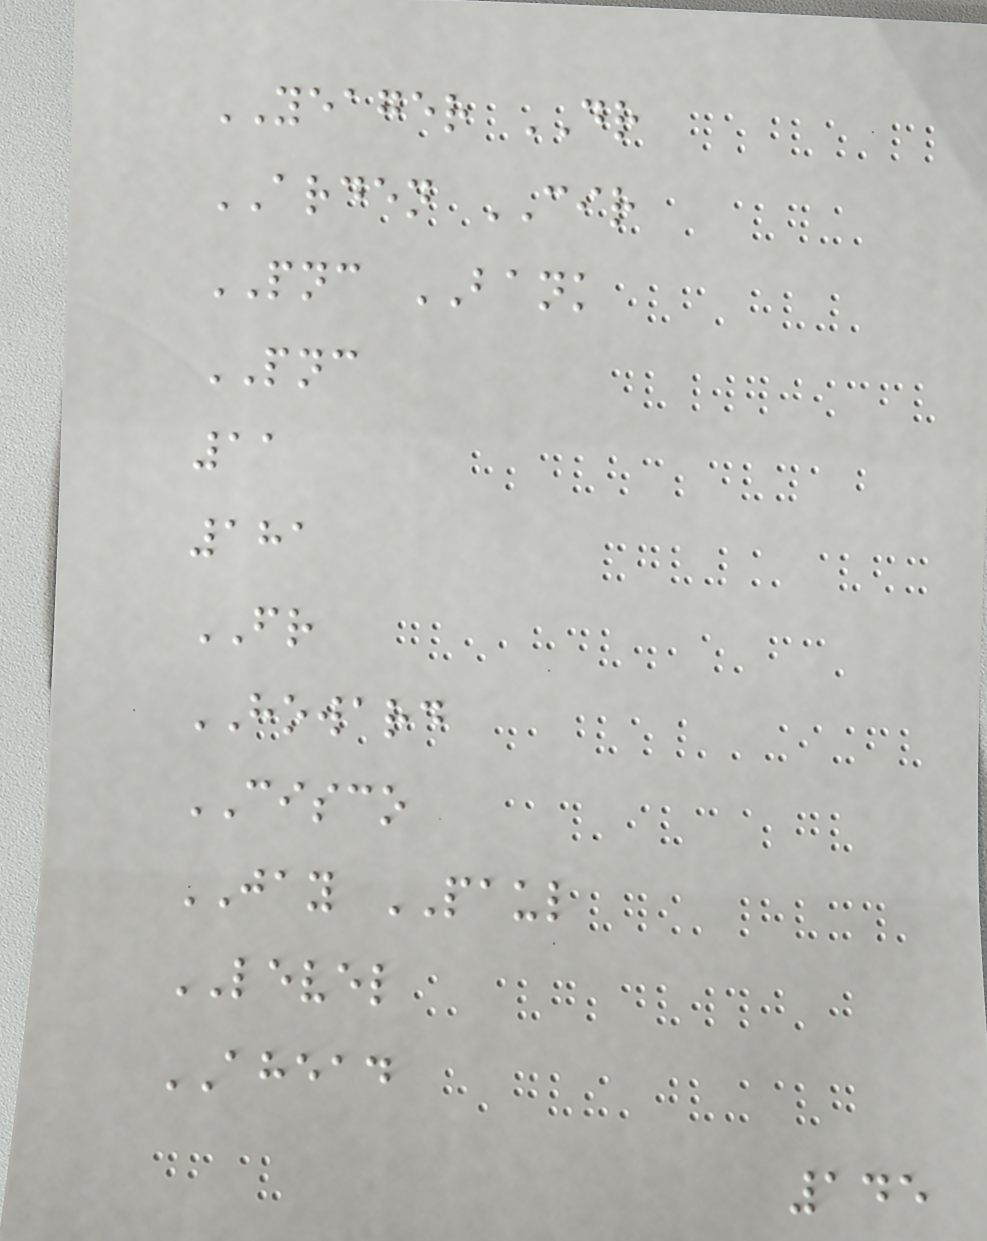YEAGER DR
ARDEN CIR
PNC BANK
PNC
11
181
FR
HOWARD
CISCO
JAY PAUL
LEVEL
AHEAD
145
